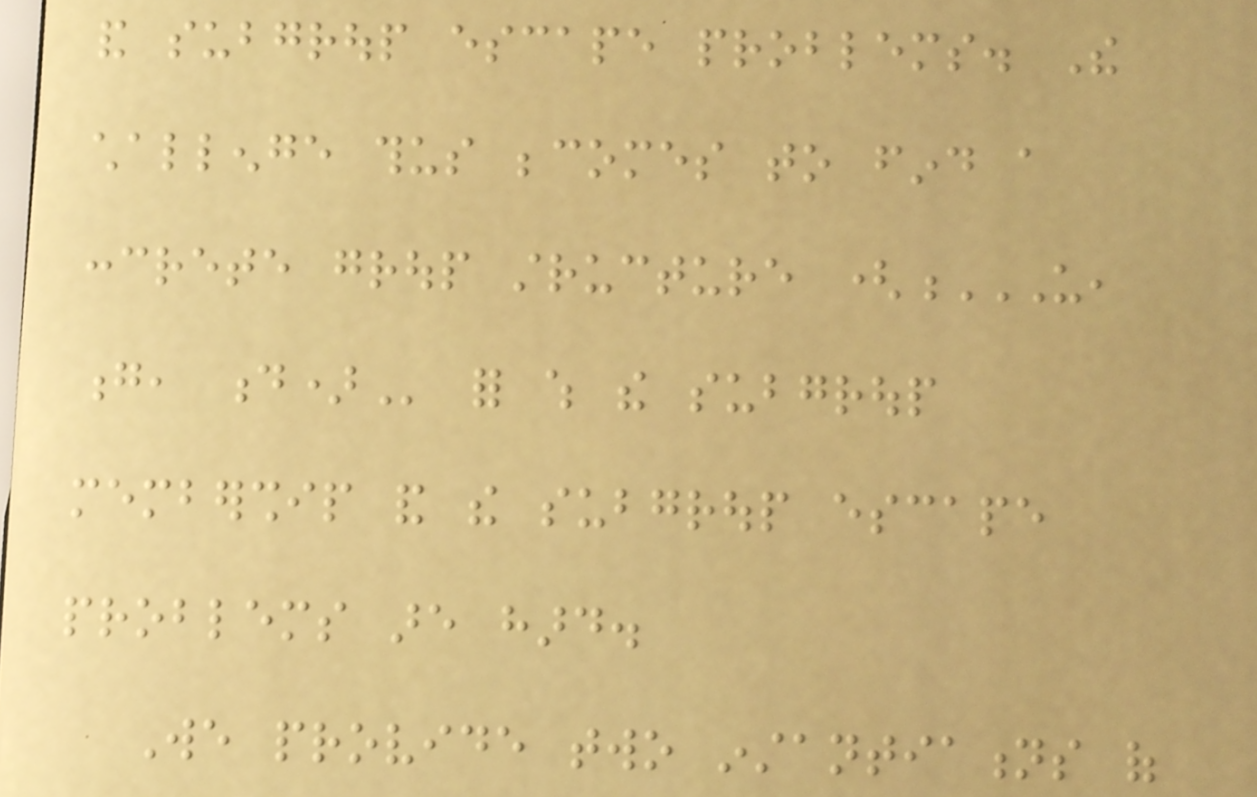and subgroup escape problems. The
challenge thus becomes to find a
concrete group structure (U,
G, D) for which the subgroup
membership and the subgroup escape
problems are hard.
We provide two instantiations of
